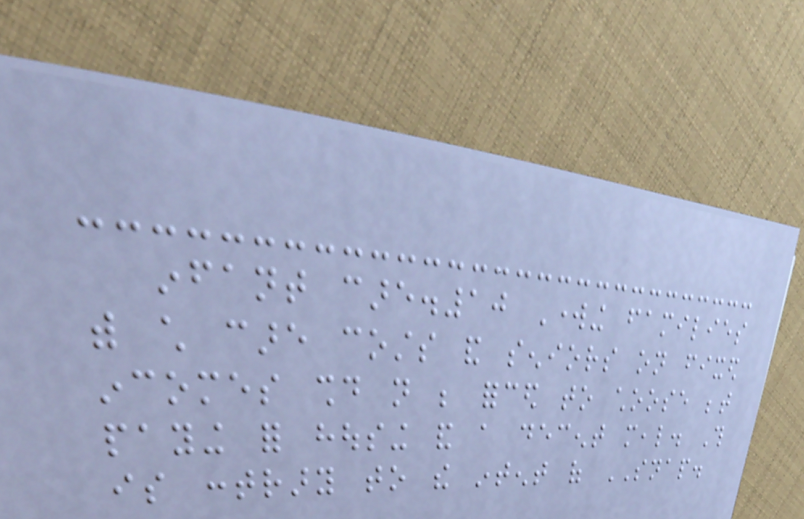infant care.10 Working families
with child care costs and seniors on fixed
incomes should not be forced to choose between
paying for housing and a decent meal. This
is contrary to the intent of SNAP.
